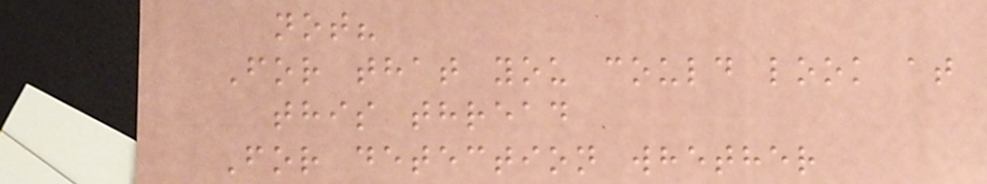not?
For that you could look at
this thread
For detection whether
